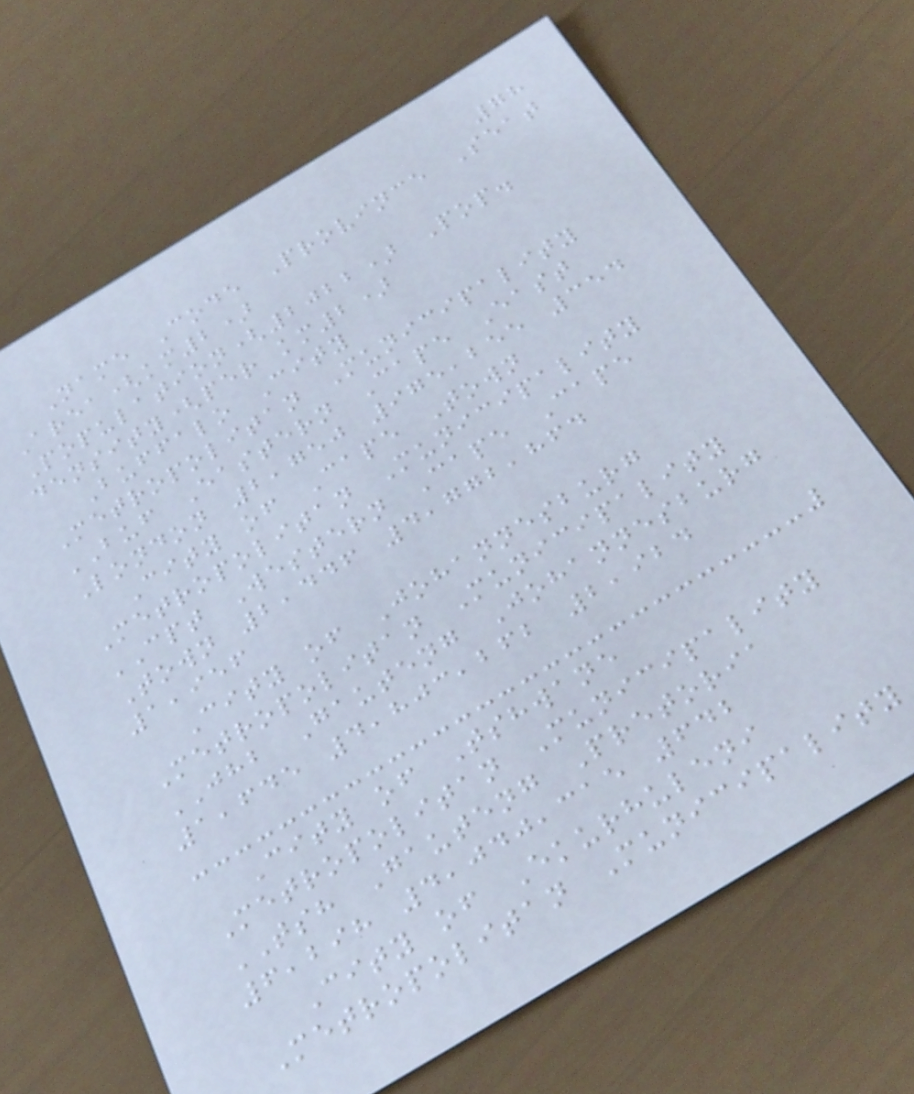78
Name Code Province Seat
Area(km2)
Population(2022) Pop.
density(per km2)
Buffalo City
Metropolitan Municipality
BUF Eastern Cape East
London 2,750 975,255 354
City of Cape Town
Metropolitan Municipality
CPT Western Cape Cape
Town 2,446 4,772,864
1,956
City of Johannesburg
Metropolitan Municipality
JHB Gauteng Johannesburg
1,645 4,803,262 2,924
City of Tshwane
Metropolitan Municipality
TSH Gauteng Pretoria
6,298 4,040,315 642
City of Ekurhuleni
Metropolitan Municipality
